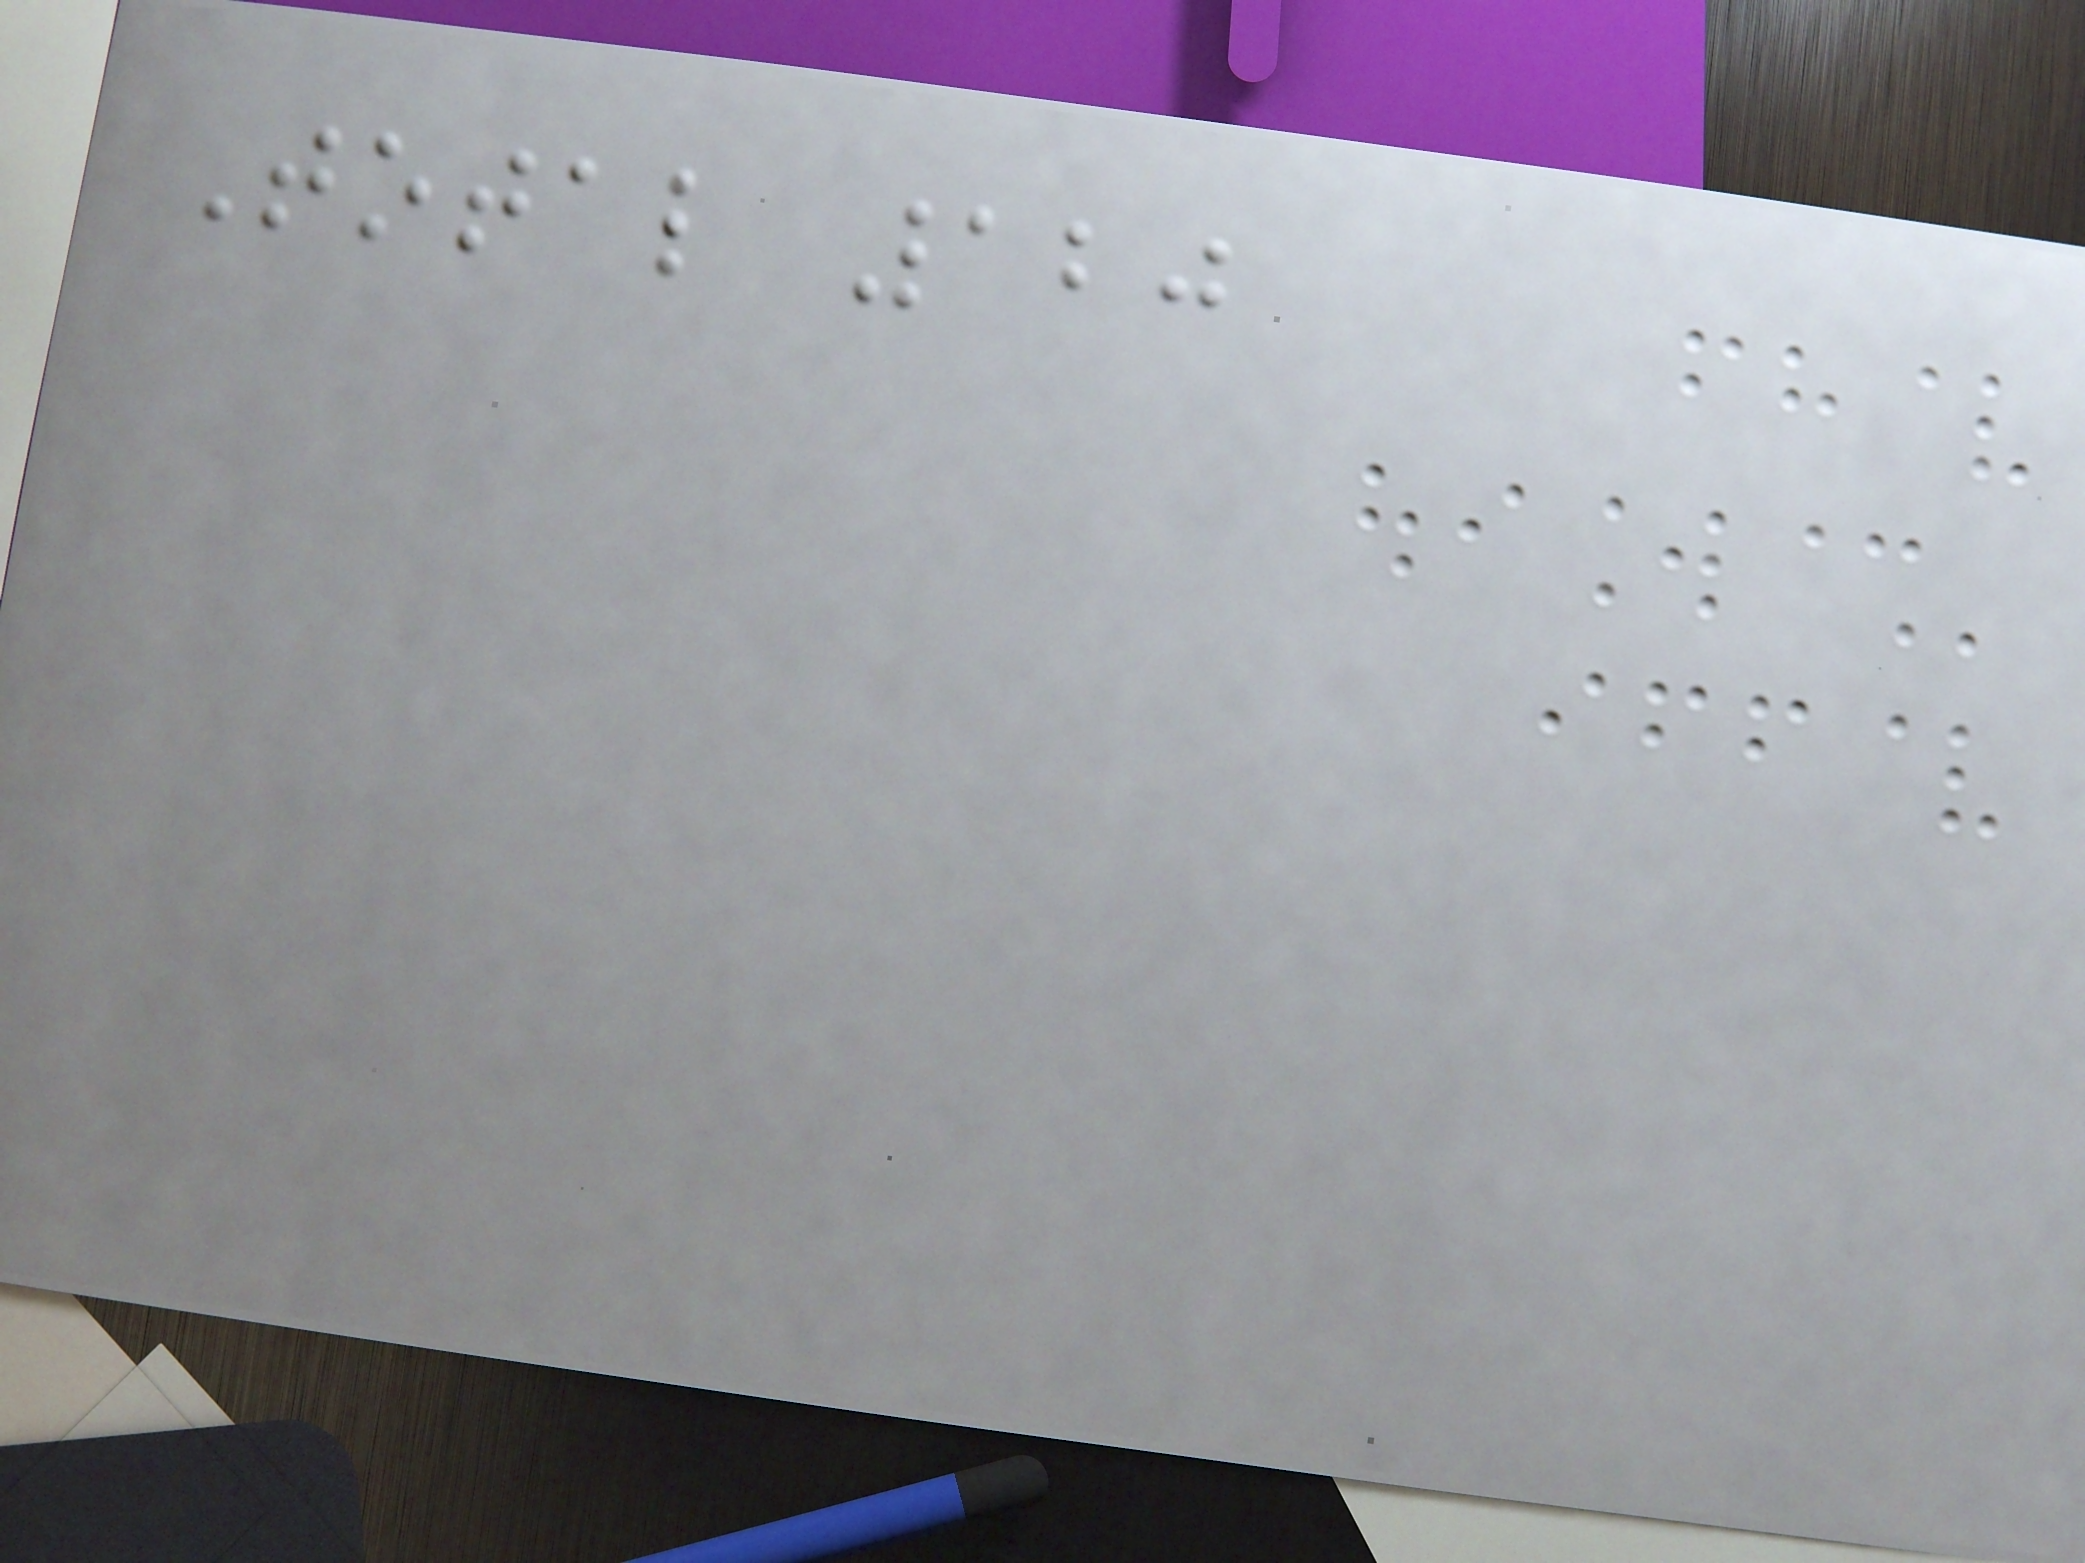Total 120
